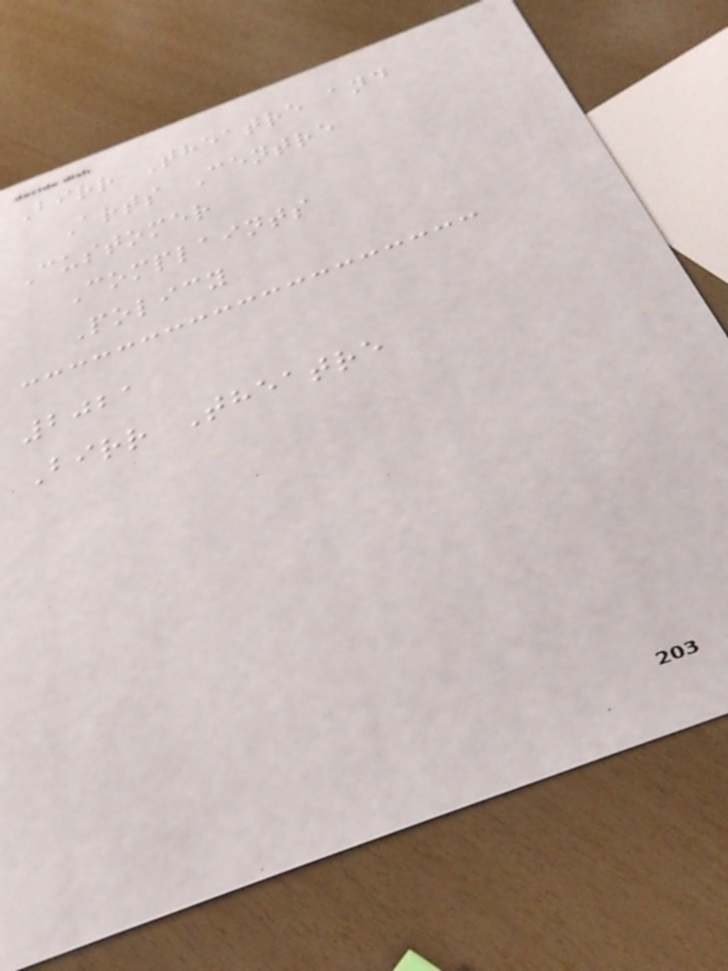Birr Theatre and
Arts Centre
Customer
Complaints
Policy
2021
Birr Theatre
